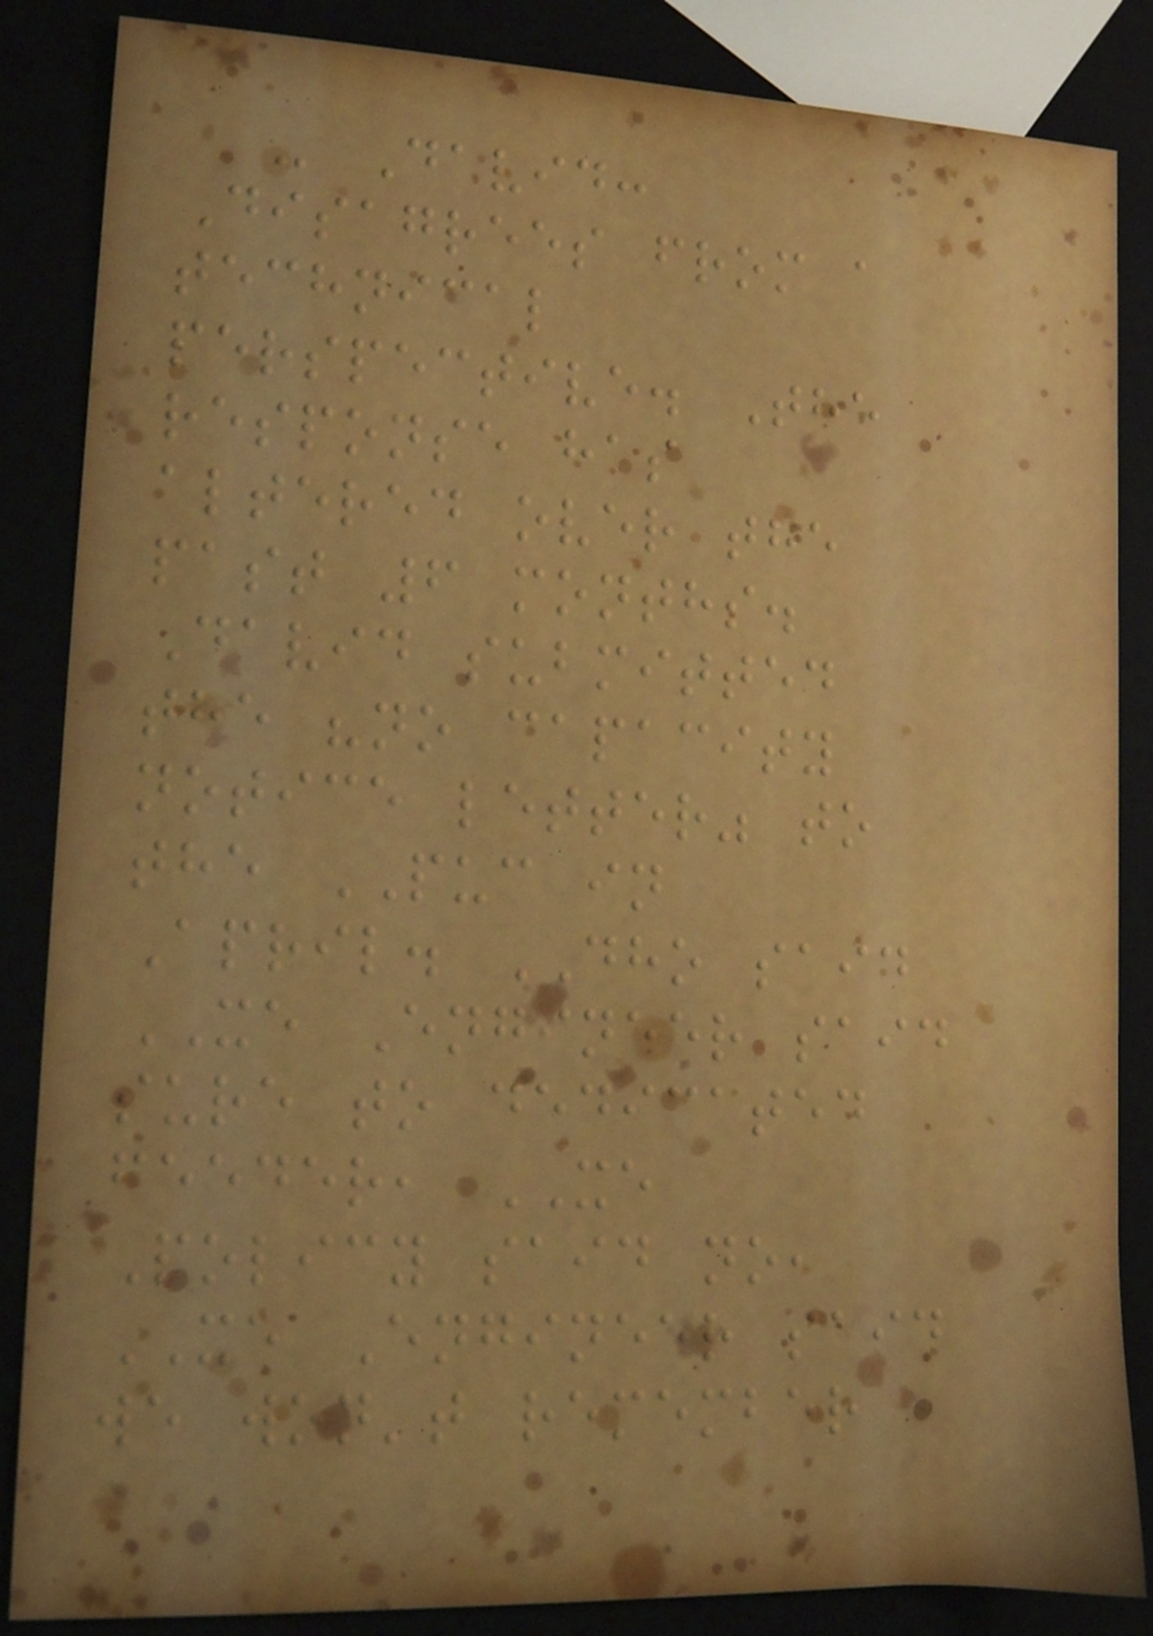- David:
Disagrees from a
technical
perspective. The
response has
altered over the
past 6 months.
David submitted
the "no capacity
notice letter" to
the PUC in
April. DHO said
XE Engineer said
sure to dedicated
feeder, XE
Policy said no,
XE Engineer said
we won't remember
